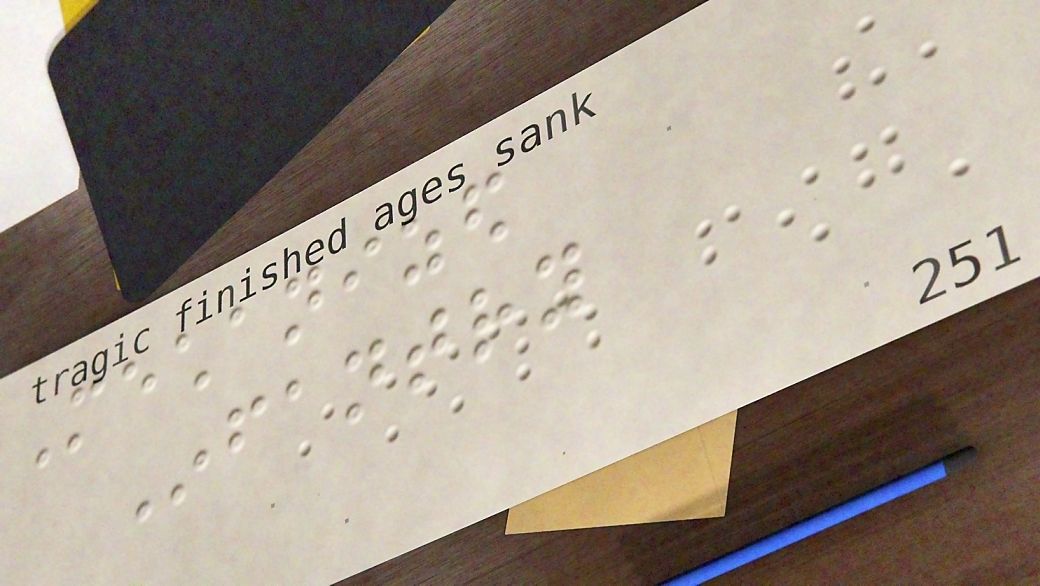Mechanized
Infantry
